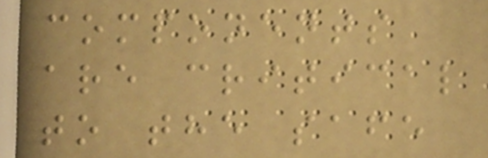components
are critical
to the safe
